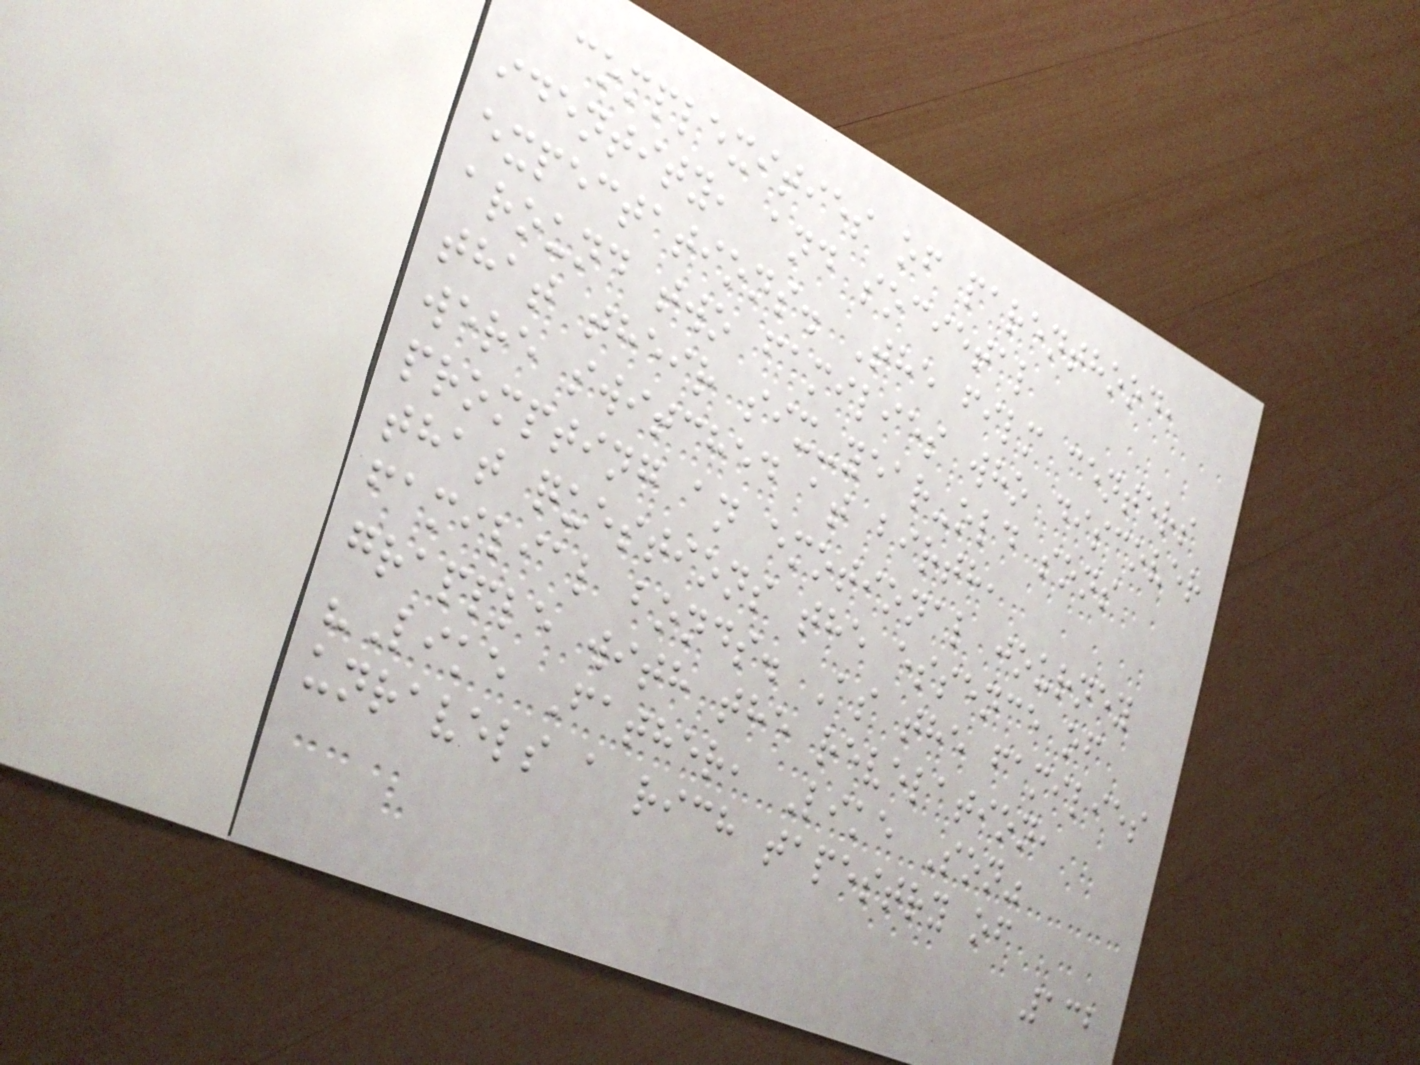complexities of parenthood,
identity, and societal
expectations. The film centers
around two families who discover
that their six-year-old sons
were switched at birth,
prompting an emotional journey
that questions the essence of
familial bonds. As the families
grapple with the revelation,
"Like Father, Like Son"
unravels a rich tapestry of
132
